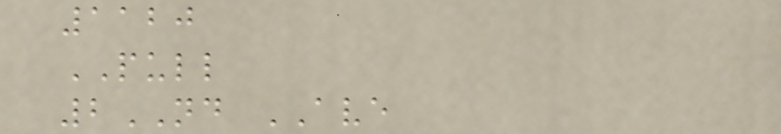1120
PULL
2ND AVE
